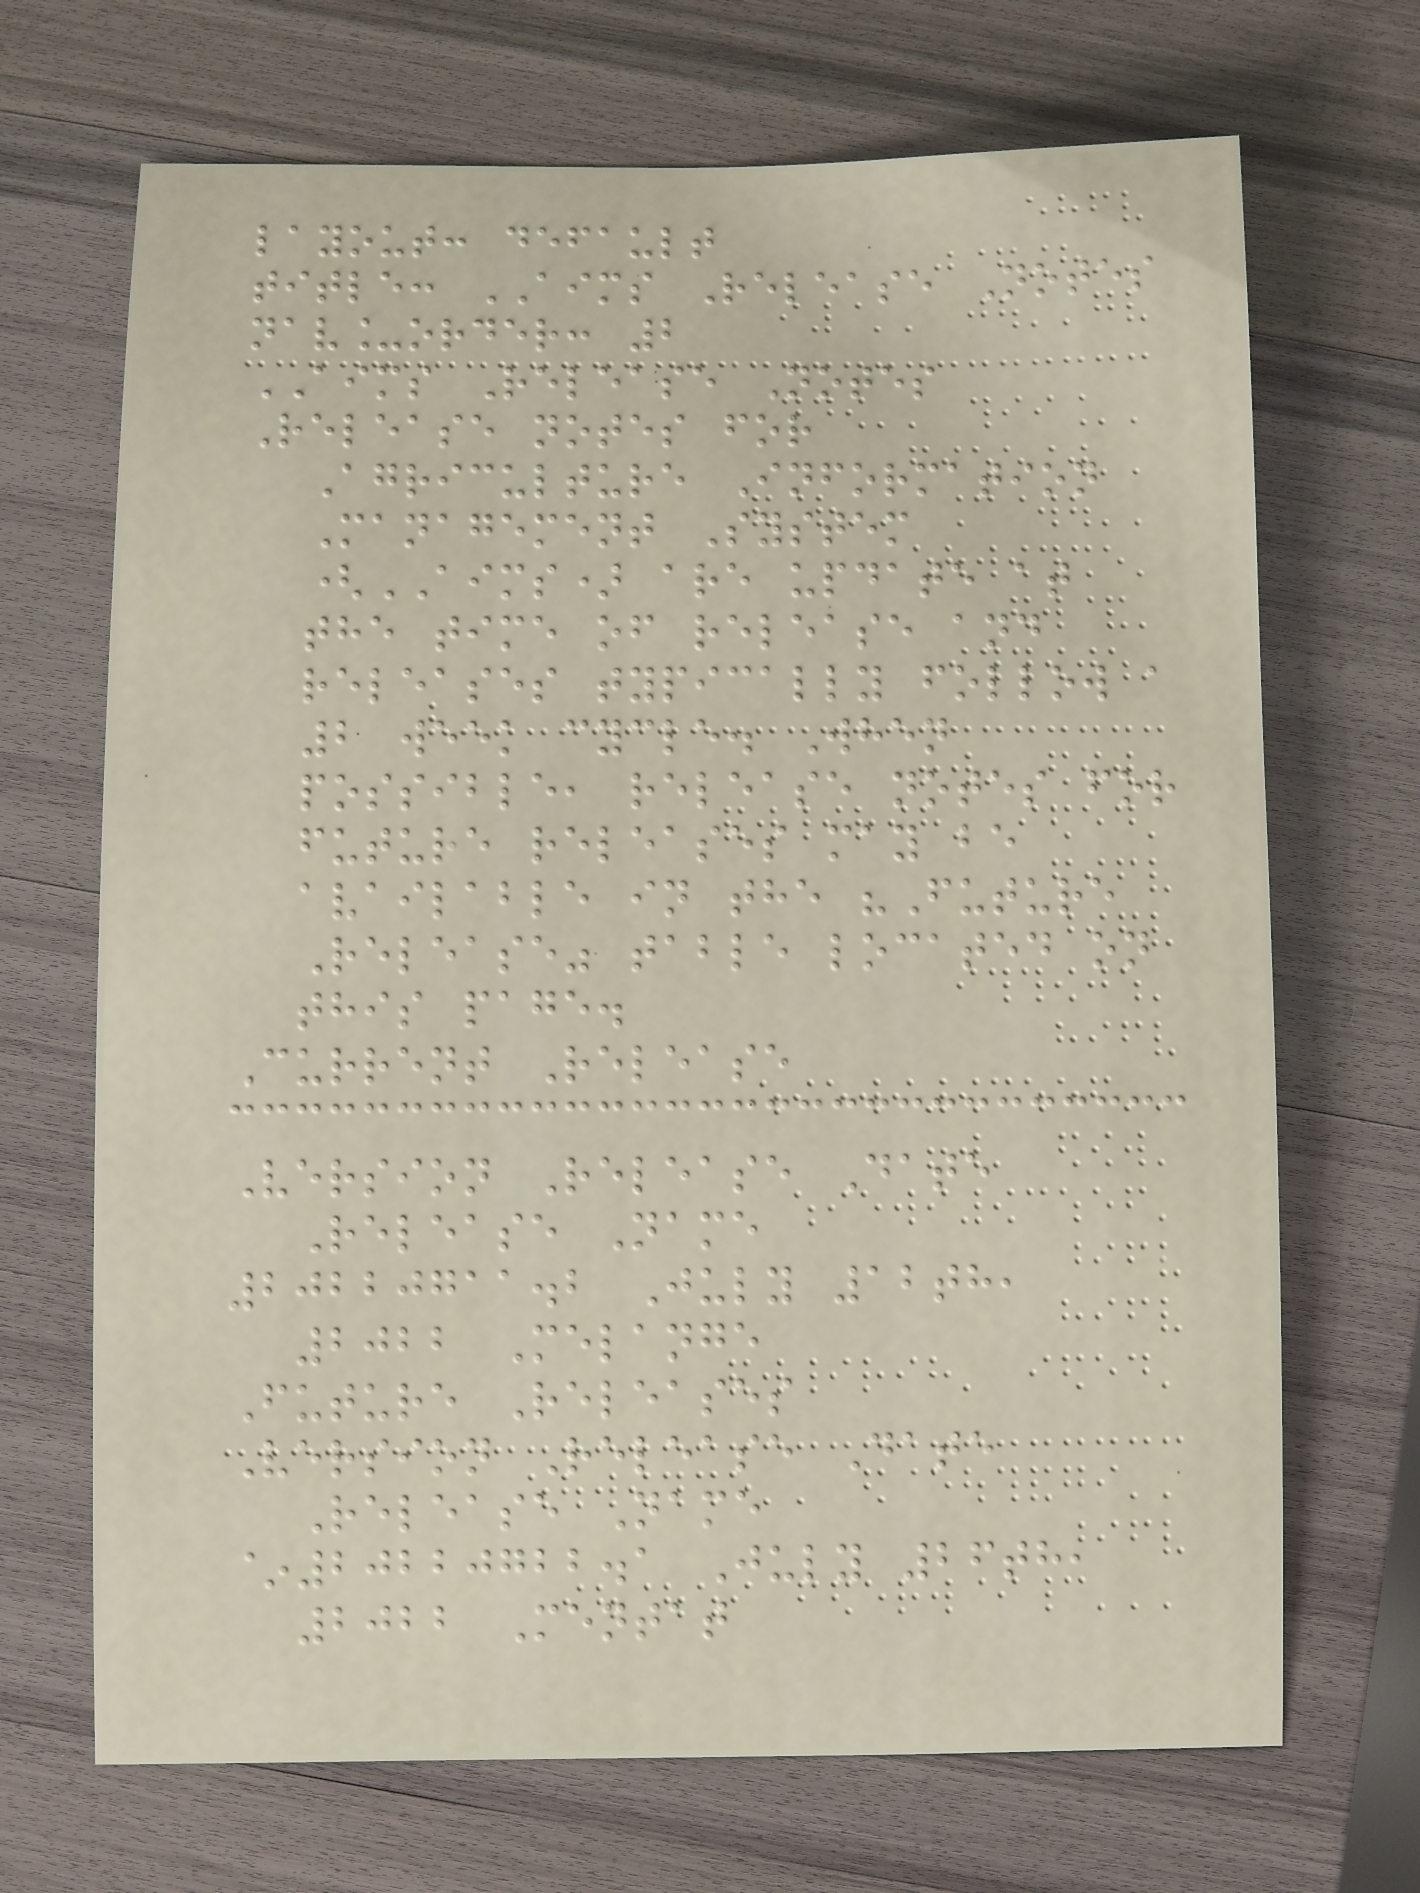layout: default
title: AIMS Release Notes
nav_order: 2
AIMS Release Notes
Release notes for
Agriculture Information
Management System
(AIMS) are update at
the time of release and
releases typically follow a
2 week cycle. When
possible, release notes for
future releases may be
available in the "Future
Release" table located on
this page.
Current Release
Version Release Date
Release Name
20220711.2 July 12th,
2022 Melange
Future Releases
Version Release Date
Release Name
~20220722.1 July 26th,
2022 Mentat
